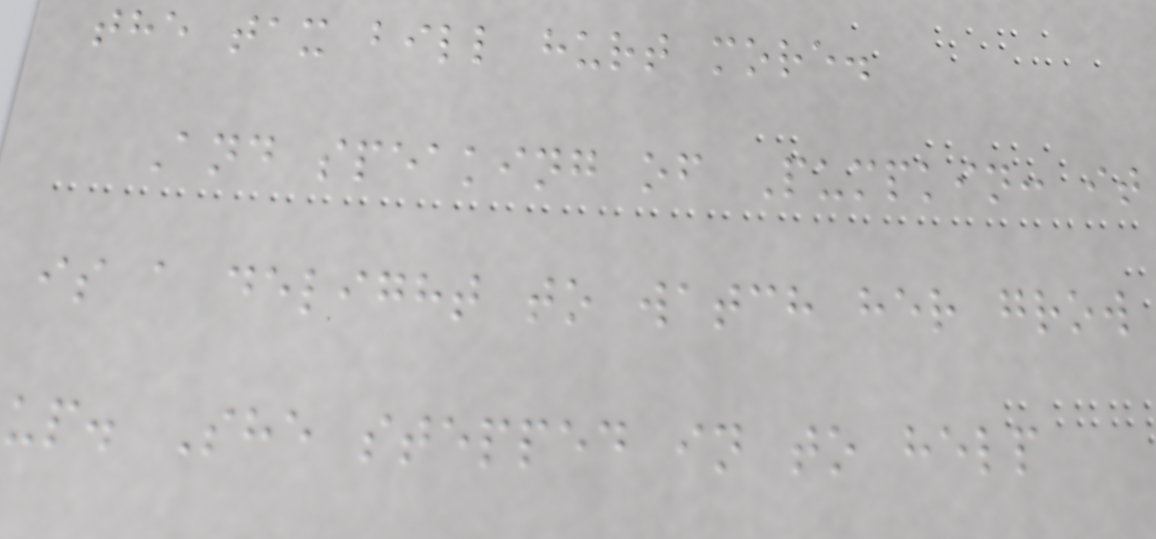the tax bill hurt more.
And speaking of Pumpkin: it
is a delight to watch her grow
up. She stepped in to help
